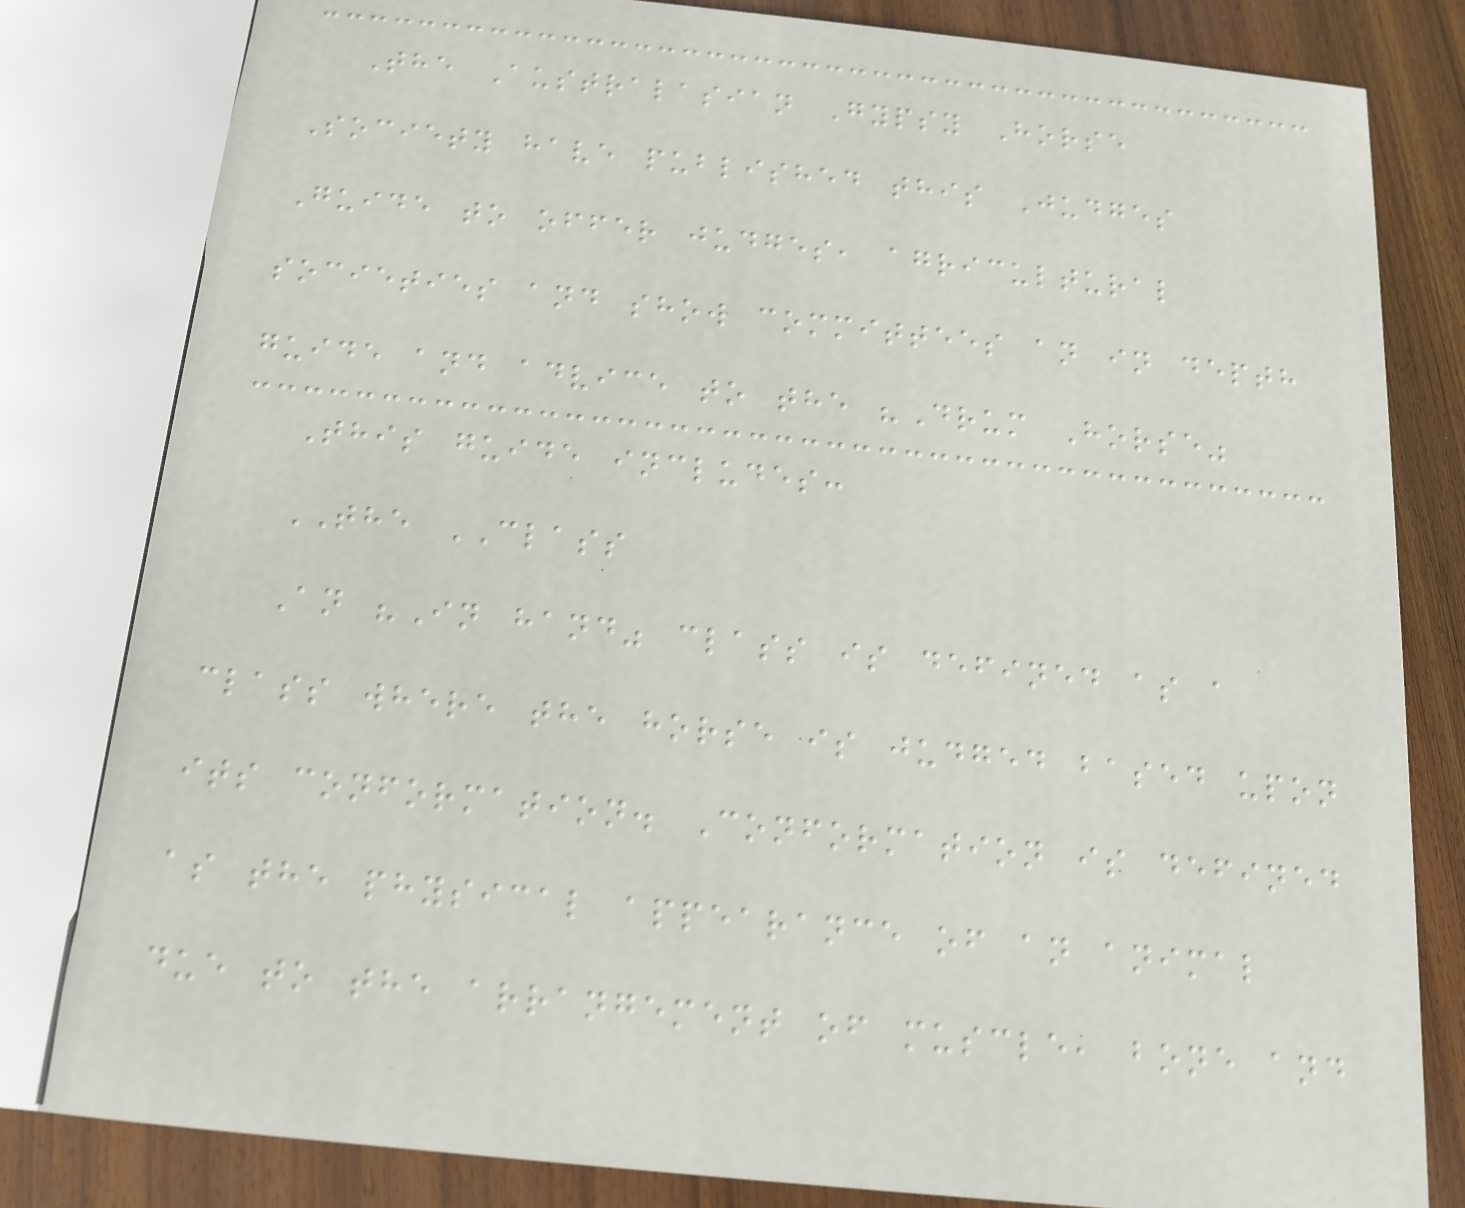The Australasian Gypsy Horse
Society have published this Judges
Guide to offer judges, agricultural
societies and show committees an in depth
guide and advice to the "Drum Horse"
This guide includes:
THE CLASS
An "In hand" class is defined as a
class where the horse is judged based upon
its conformation. Conformation is defined
as the physical appearance of an animal
due to the arrangement of muscle, bone and
